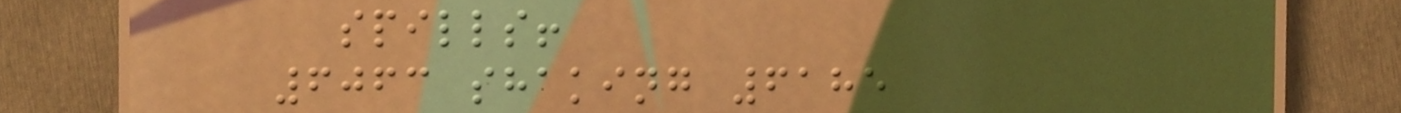spills!
6063 shaking 6185
